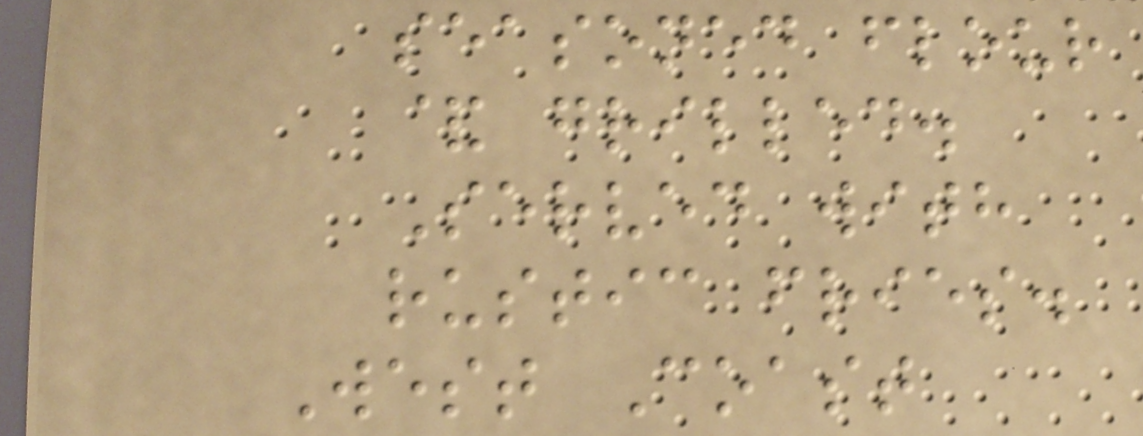seasoned flour
& grilled.
Served with
rustic fries.
West Coast
